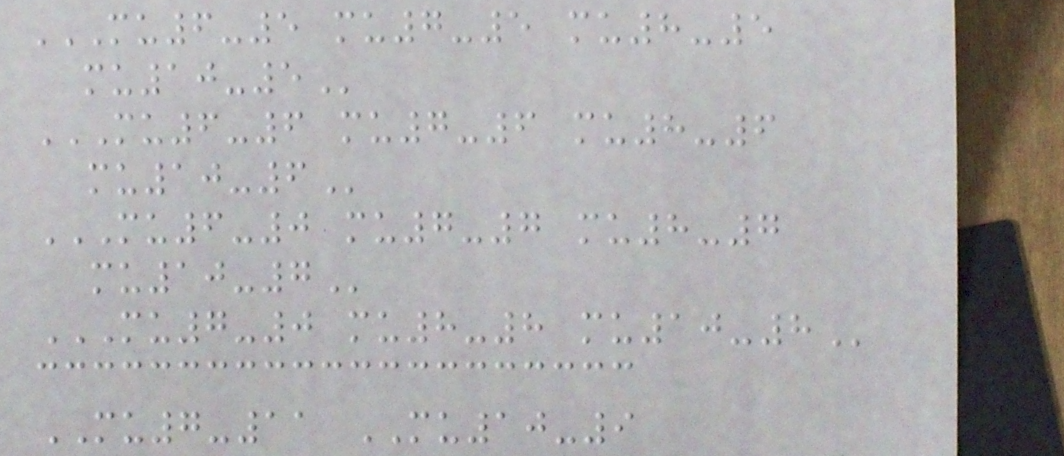MU6-5 MU7-5 MU8-5
MU10-5
MU6-6 MU7-6 MU8-6
MU10-6
MU6-0 MU7-7 MU8-7
MU10-7
MU7-0 MU8-8 MU10-8
MU7-11 MU10-9
